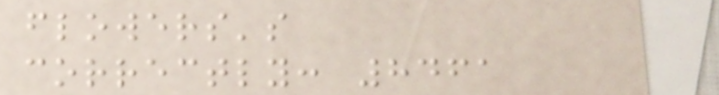flowers's
correctly: 8461
